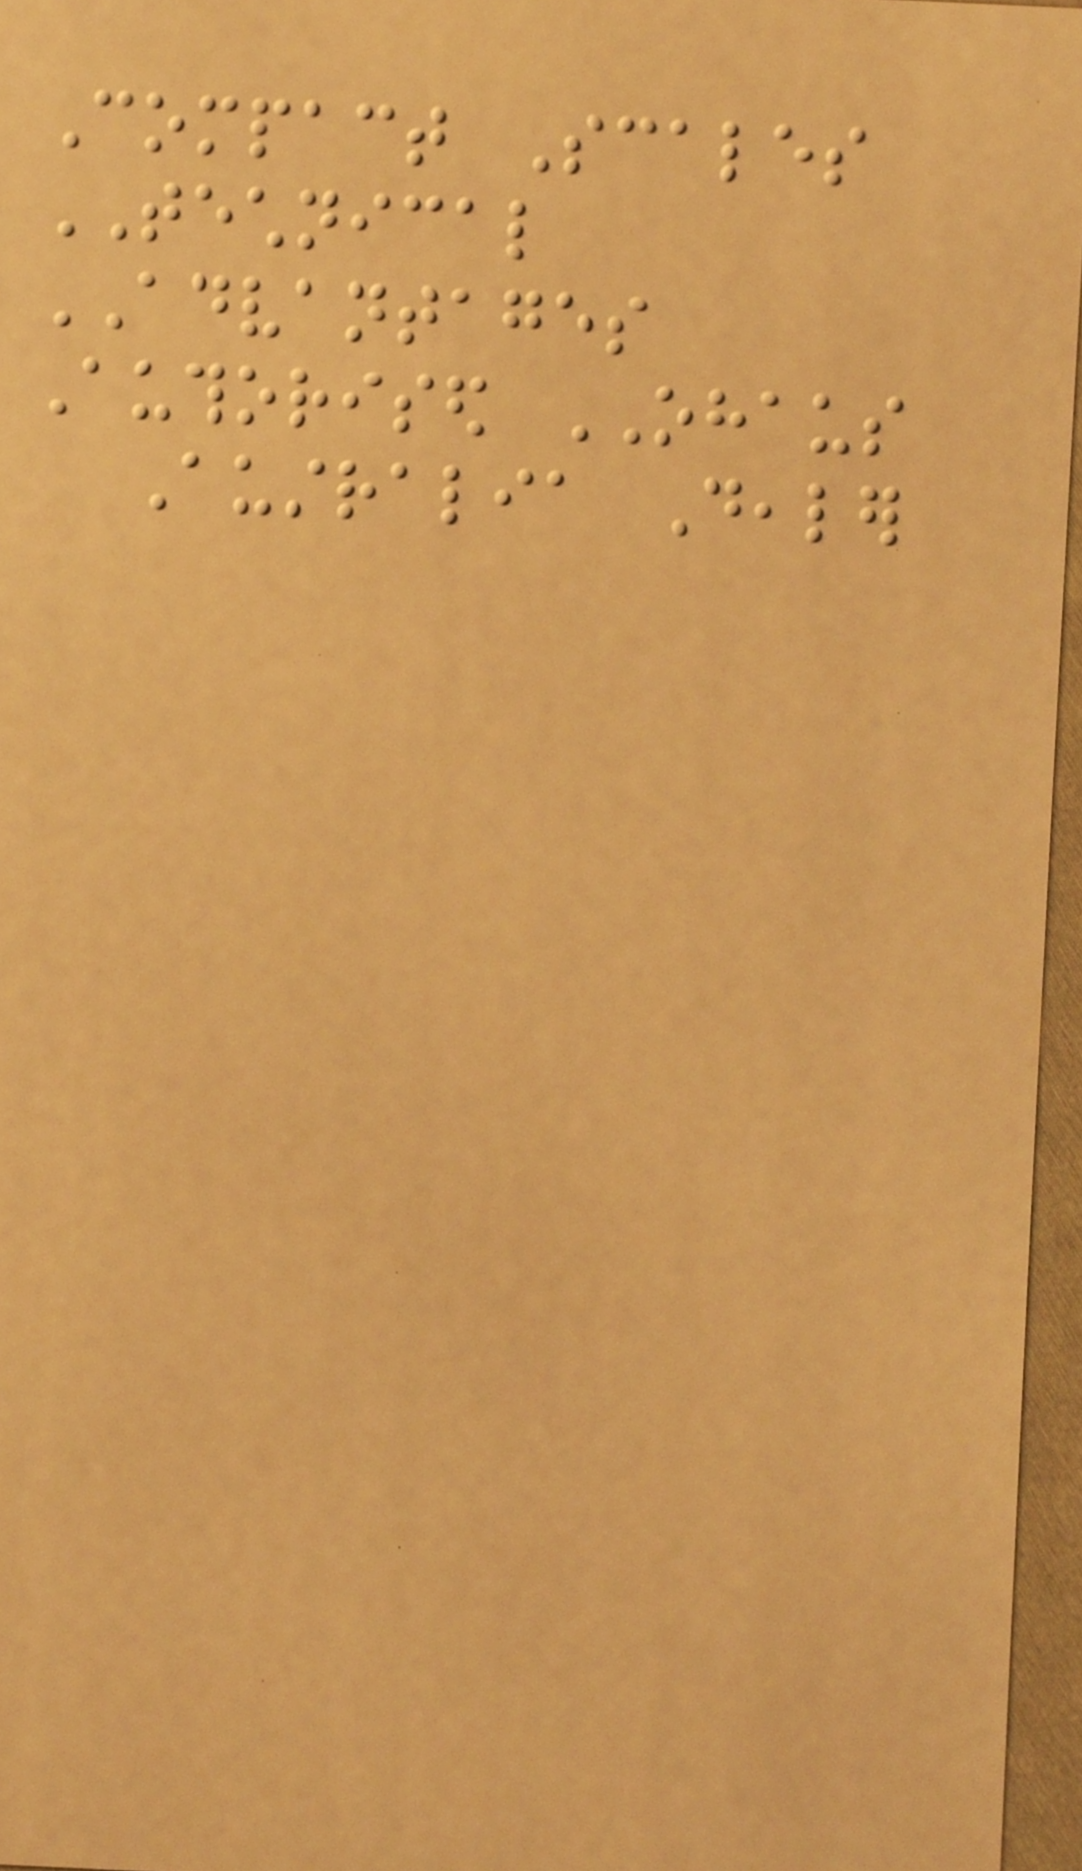Compact Scales
TECHNICAL
ADVANTAGES
Authorised OHAUS
Australia Dealer
